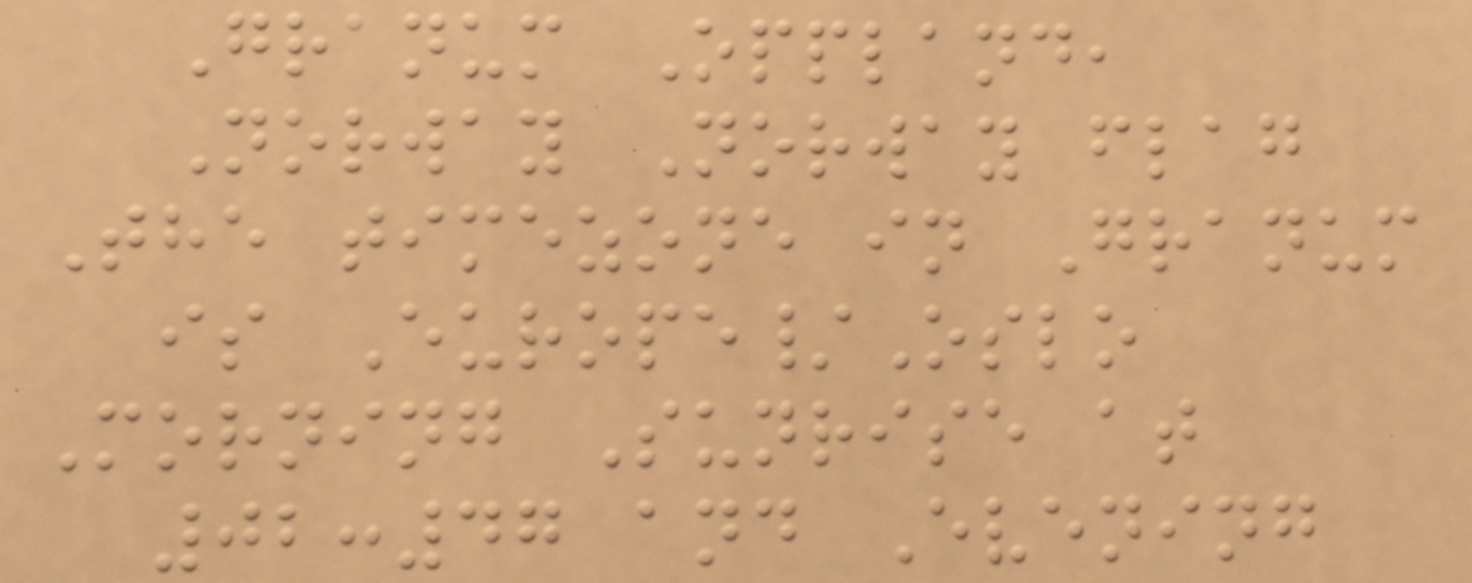Granum Oppland,
Norway Norway flag
The timezone in Granum
is Europe/Oslo
Morning Sunrise at
02:47 and Evening
